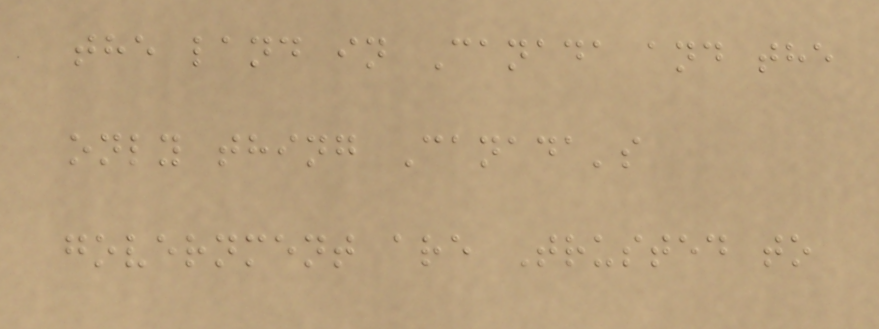the land in Canada and the
only thing Canada's
government are Trusted to
